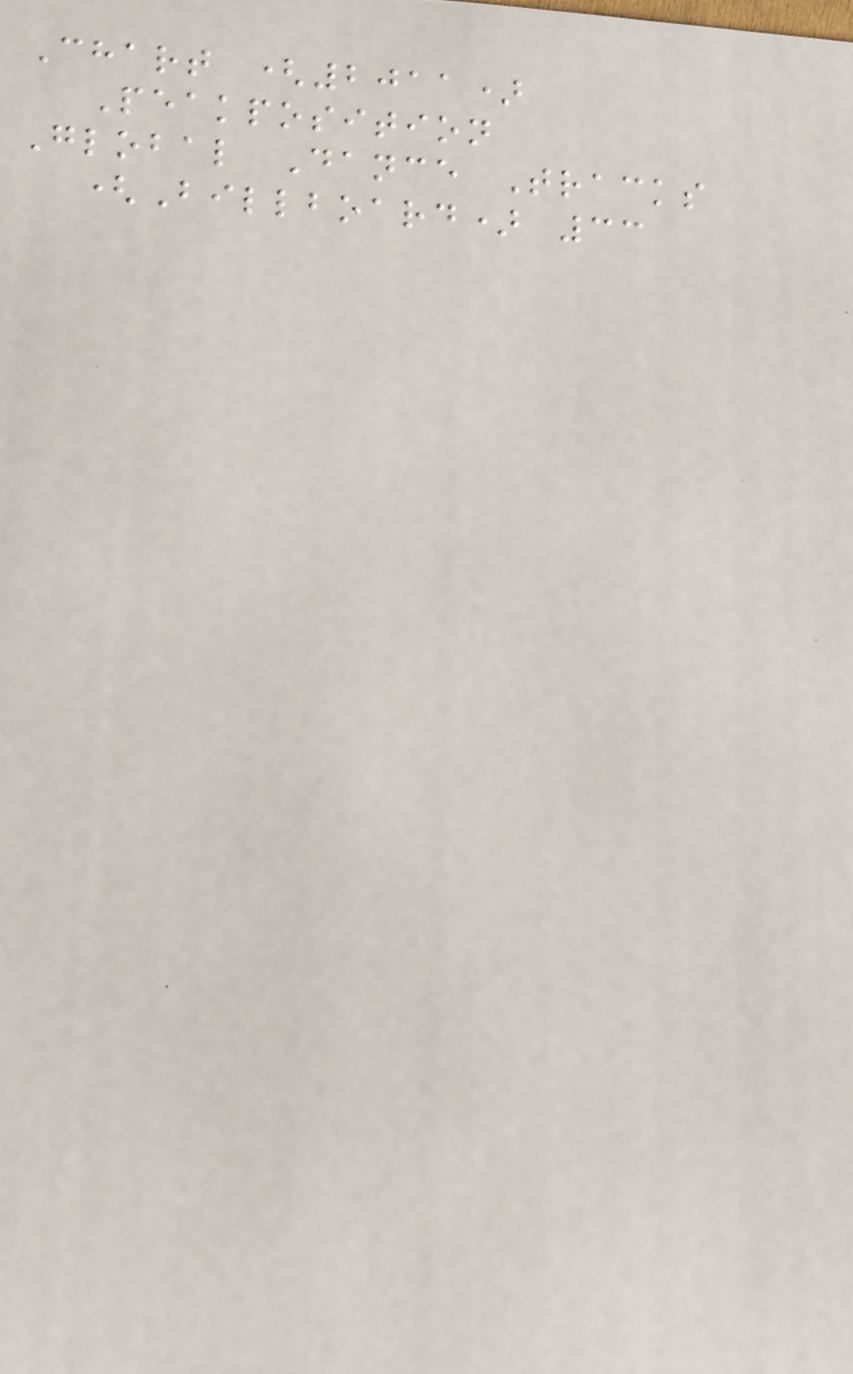Chart (2011)
Peakposition
Global Dance Tracks
(Billboard) 33
